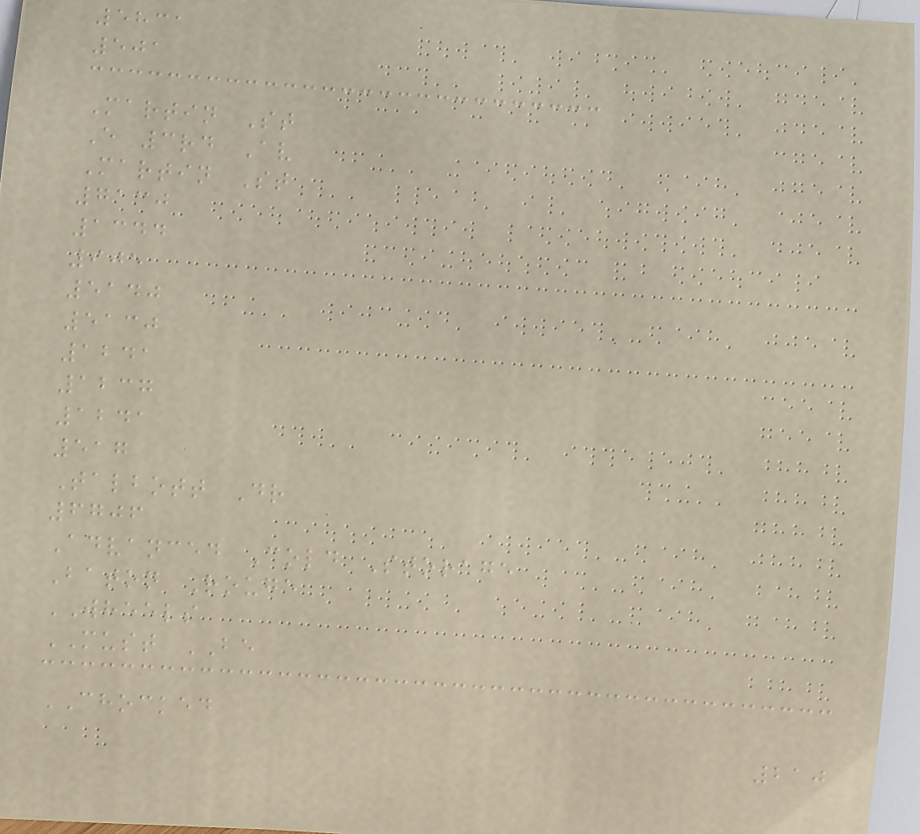5831
501
Martin St
E 3rd Av
Martin St
7130
1344
905
5140
5130
1241
1237
1241
517
Talbott Dr
6706
Advanced Cold Storage
Baton Rouge
WHEELS
MUST BE
CHOCKED
210
